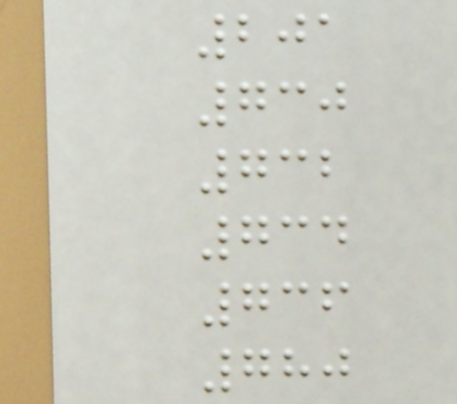201
730
732
734
736
780
